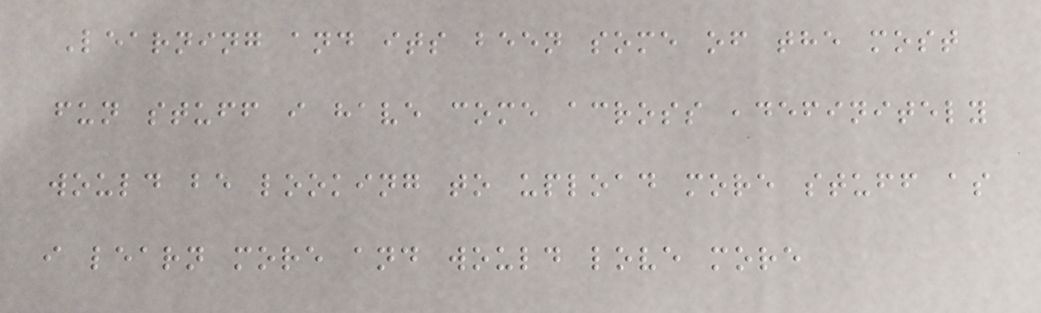Learning and its been some of the most
fun stuff i have come across ,definitely
would be looking to upload more stuff as
i learn more and would love more
